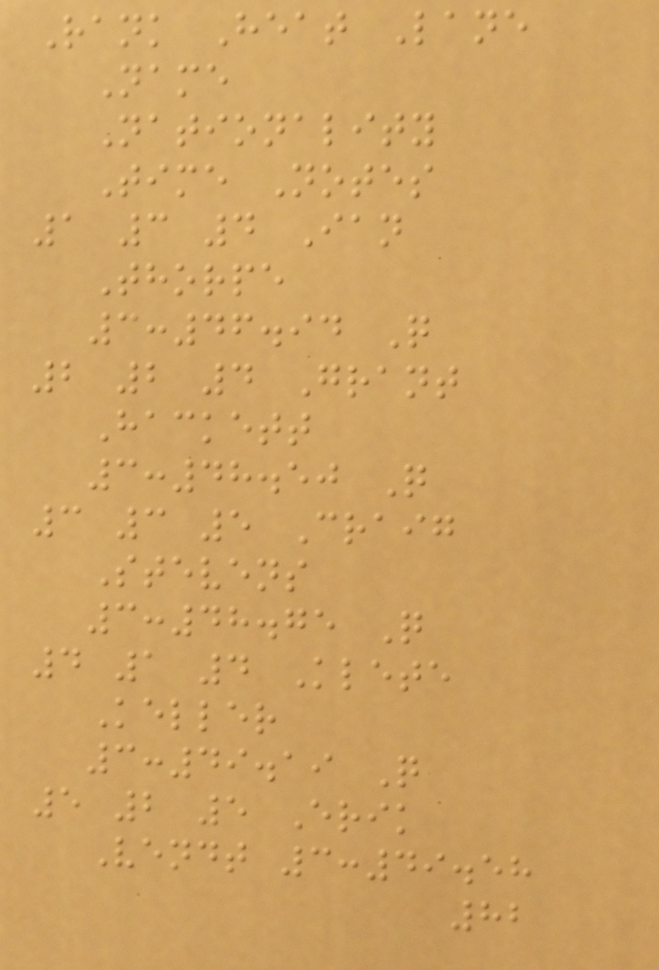Rank Heat Lane
Name
Nationality
Time Notes
1 3 4 Ian
Thorpe
3:46.94 Q
2 2 4 Grant
Hackett
3:48.50 Q
3 3 5 Craig
Stevens
3:48.75 Q
4 1 4 Klete
Keller
3:49.19 Q
5 2 5 Erik
Vendt 3:49.58
82
